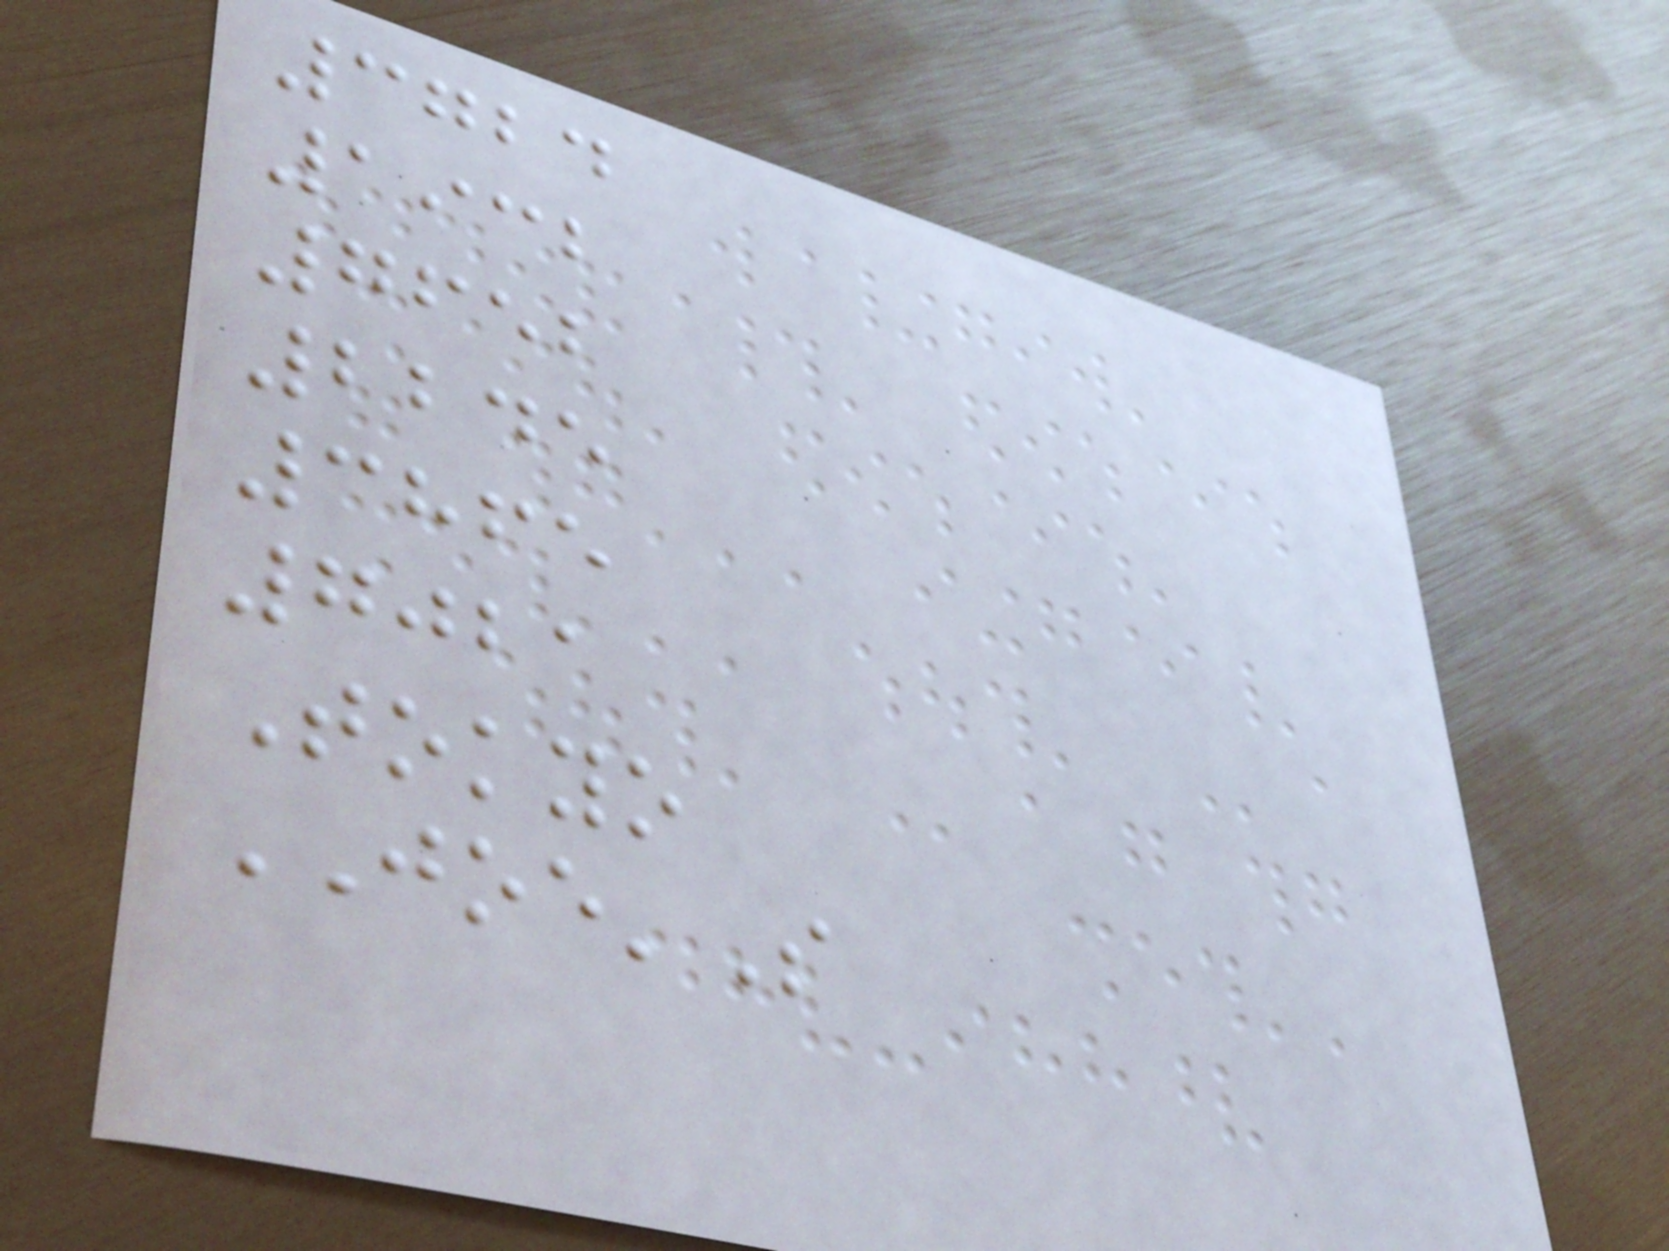3724
1932
7652
2245
3865
7021
Tokyo
JOE'S
